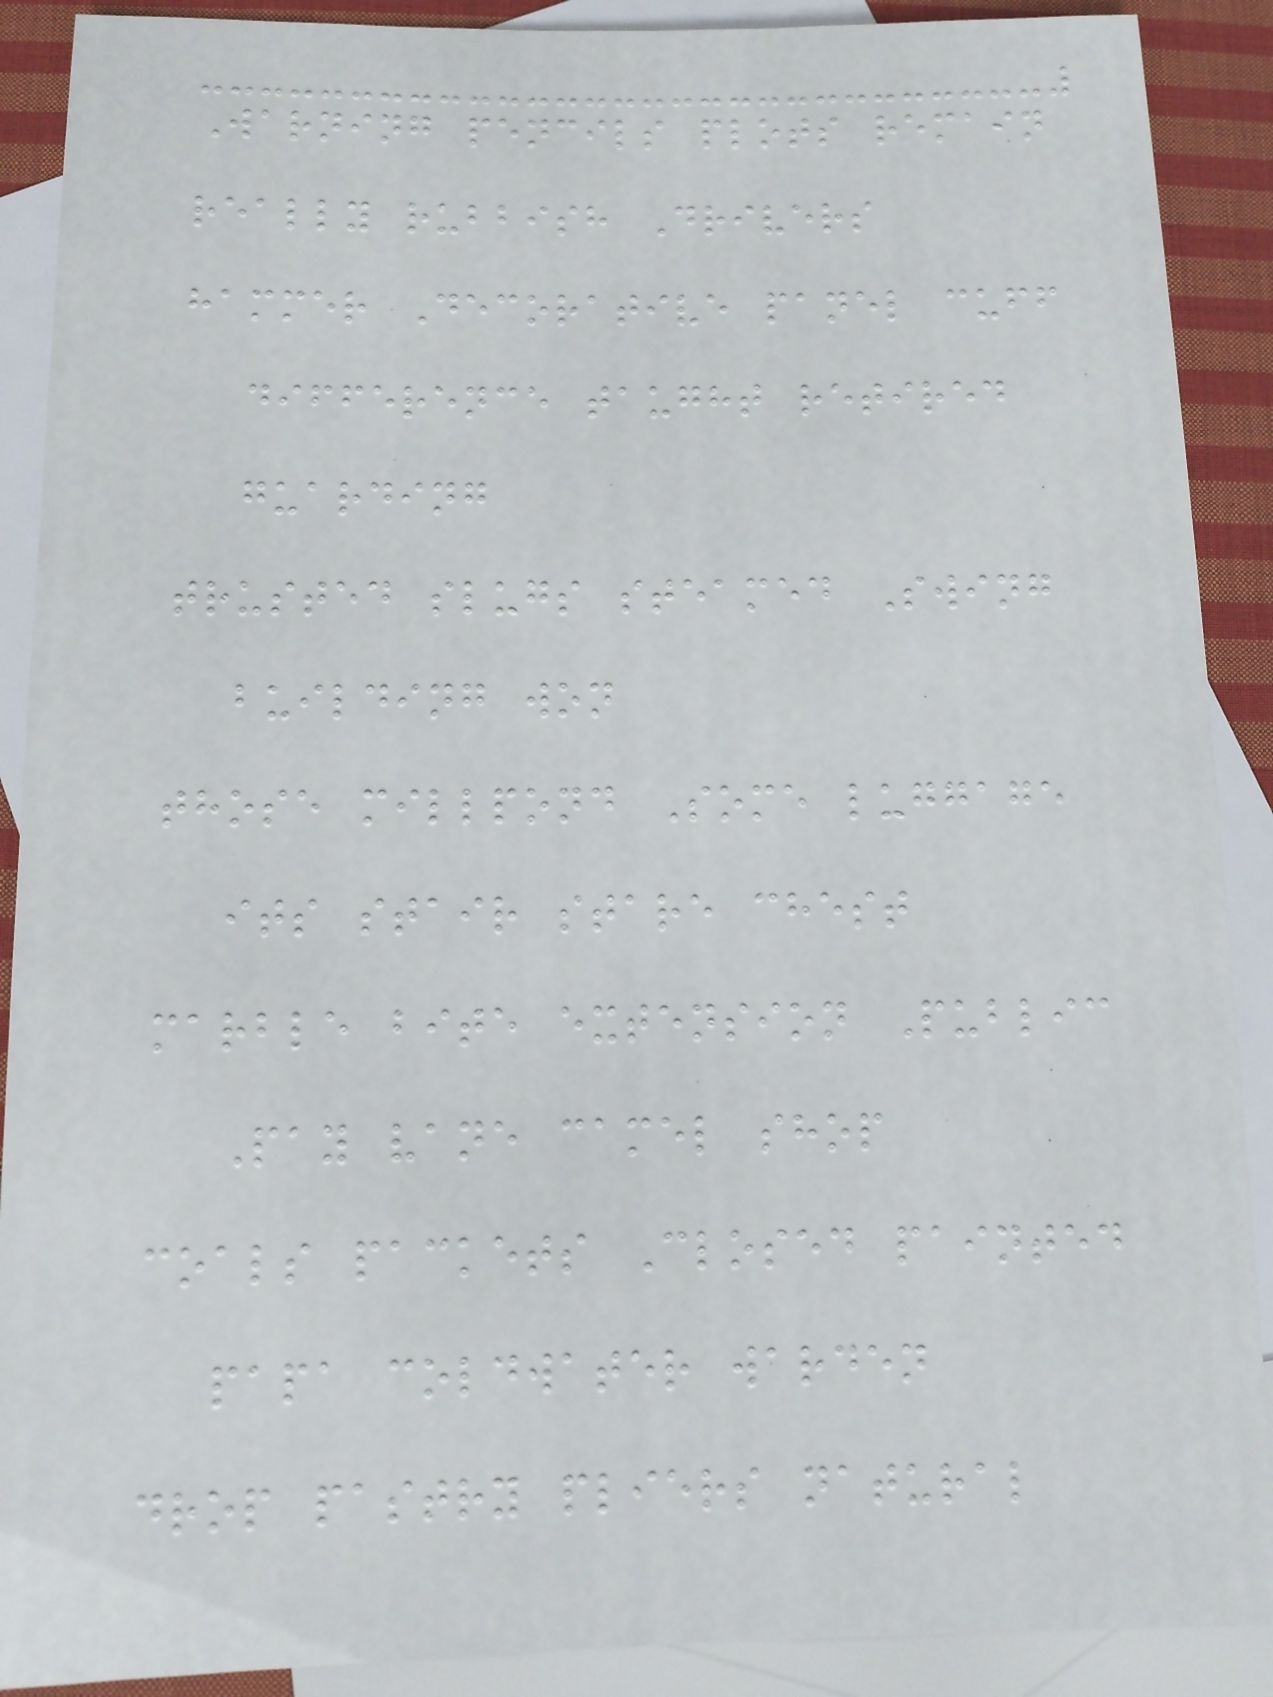Warning pencils plots remain
really rubbish Drivers
hammer Decorative panel cuff
difference taught retired
guarding
trusted slugs steamed Swing
building won
those millpond Some luggage
its stair stare chest
marble bite extension Public
Pay vane camel shop
coals packets Closed painted
papa coldwater warden
drop pastry pliers natural
